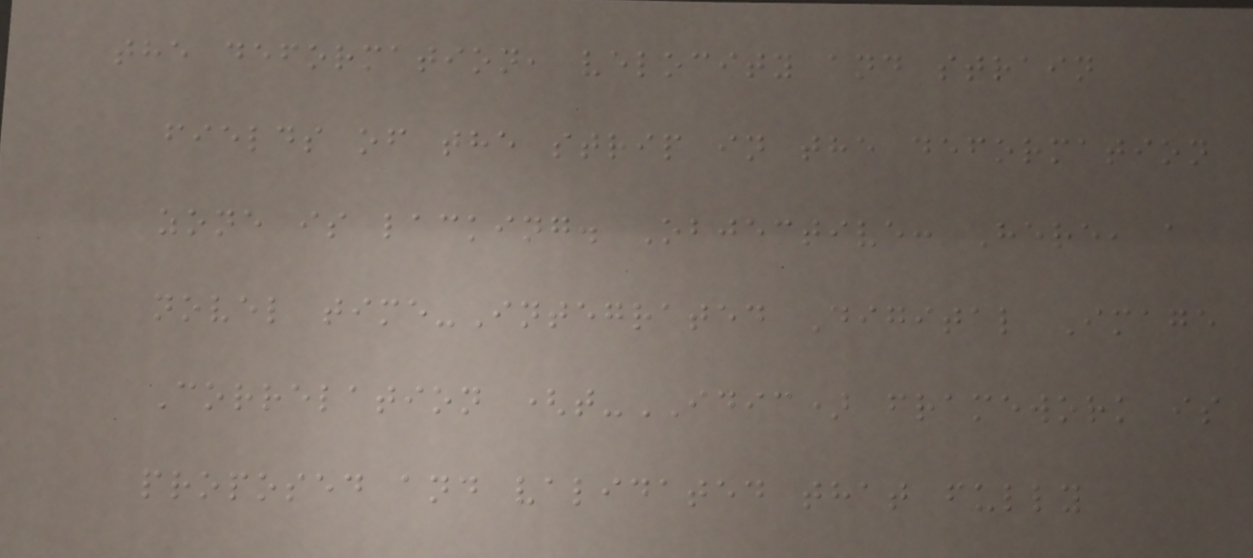the deformation, velocity and strain
fields of the strip in the deformation
zone is lacking. Objective: Here, a
novel time-Integrated Digital Image
Correlation (t-IDIC) framework is
proposed and validated that fully
